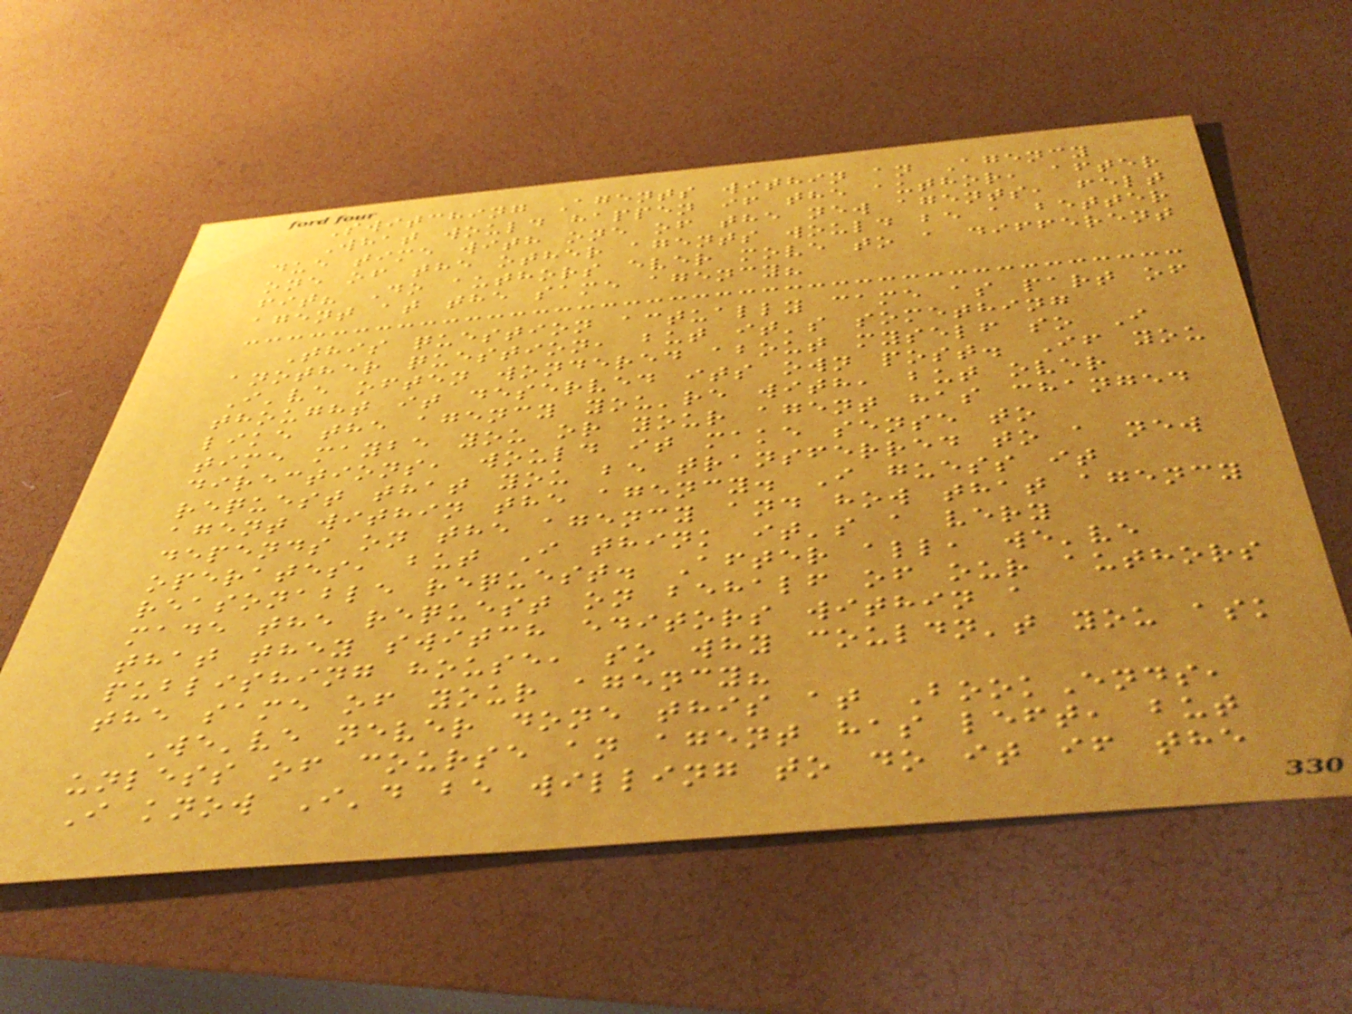Switching Agents within an Agency
What would happen if the author, after
due time with one of the new agents, felt
one of the other agents would be a better
fit? Do authors ever move to a different
agent at the same agency?
This question actually came as part of
another question, but it's something
I've often wondered about myself so I
thought it deserved its own post. If you
like the agency you're with, but over
time maybe you or your agent has changed
directions, would it make sense to
request that you be transferred to a new
agent within the agency. I guess it
depends on the agency and how that agency
operates, but I think it's a very
reasonable request. After all, we've
made the request on behalf of our authors
that they switch editors within a
publishing house, so why couldn't you ask
the same of your agency?
We've never done this at BookEnds,
unless of course an agent has left, but
I know I'd be willing to do it if the
